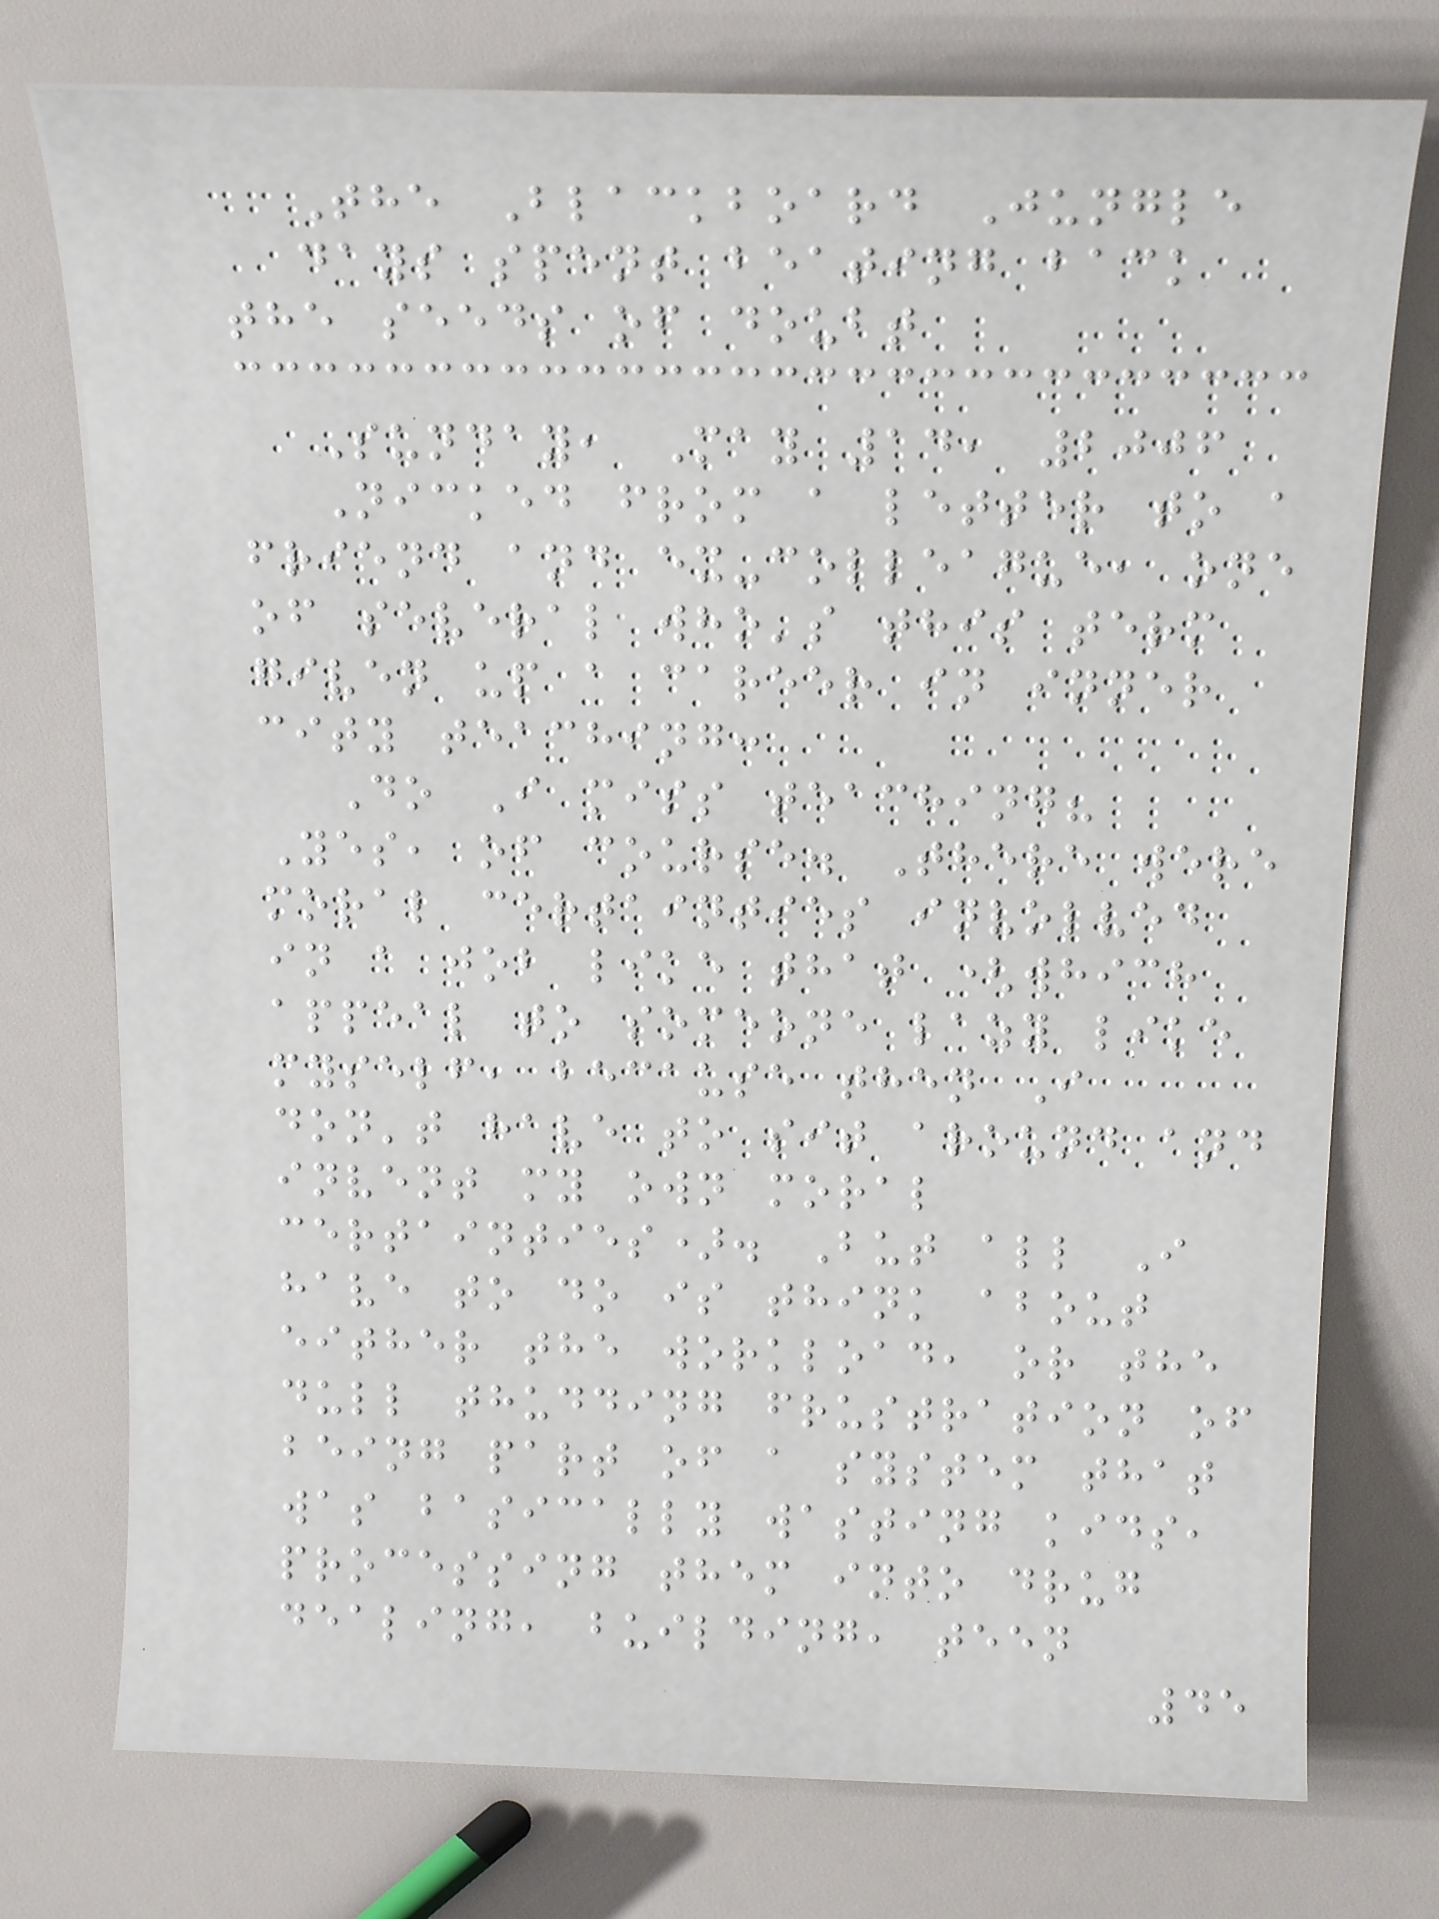The Blackboard Jungle
days spent beating back
the seeds of doubt
Sunday, May 14, 2006
Nicked from a letter to a
friend and ex-colleague, one
of several who's this term
given up a career in inner
city teaching:
Do I miss teaching?
Yes, of course. There were
moral certainties involved
in a job like that (which
appeal to someone lazy like
myself, because then I
don't have to sit around and
invent my own moral
certainties). But all I
have to do is think about
either the workload, or the
dull thudding frustration of
being part of a system that
was basically wasting kids,
processing them into drug
dealing, building, teen
45
